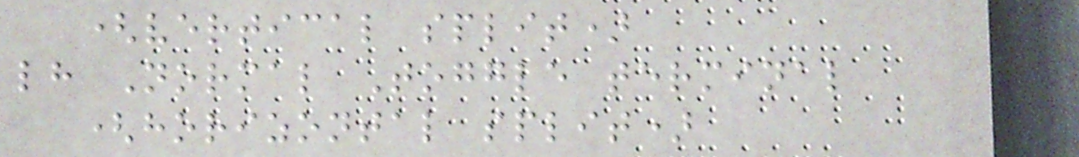(vertical split)
lh Normal Toggle terminal
(horizontal split)
